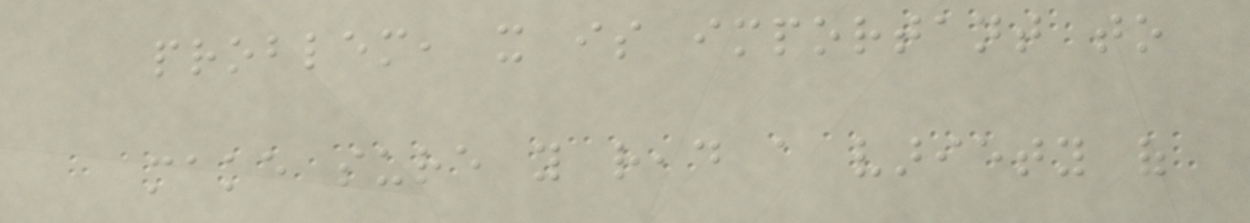problem, it is important to
make sure you read a variety of
